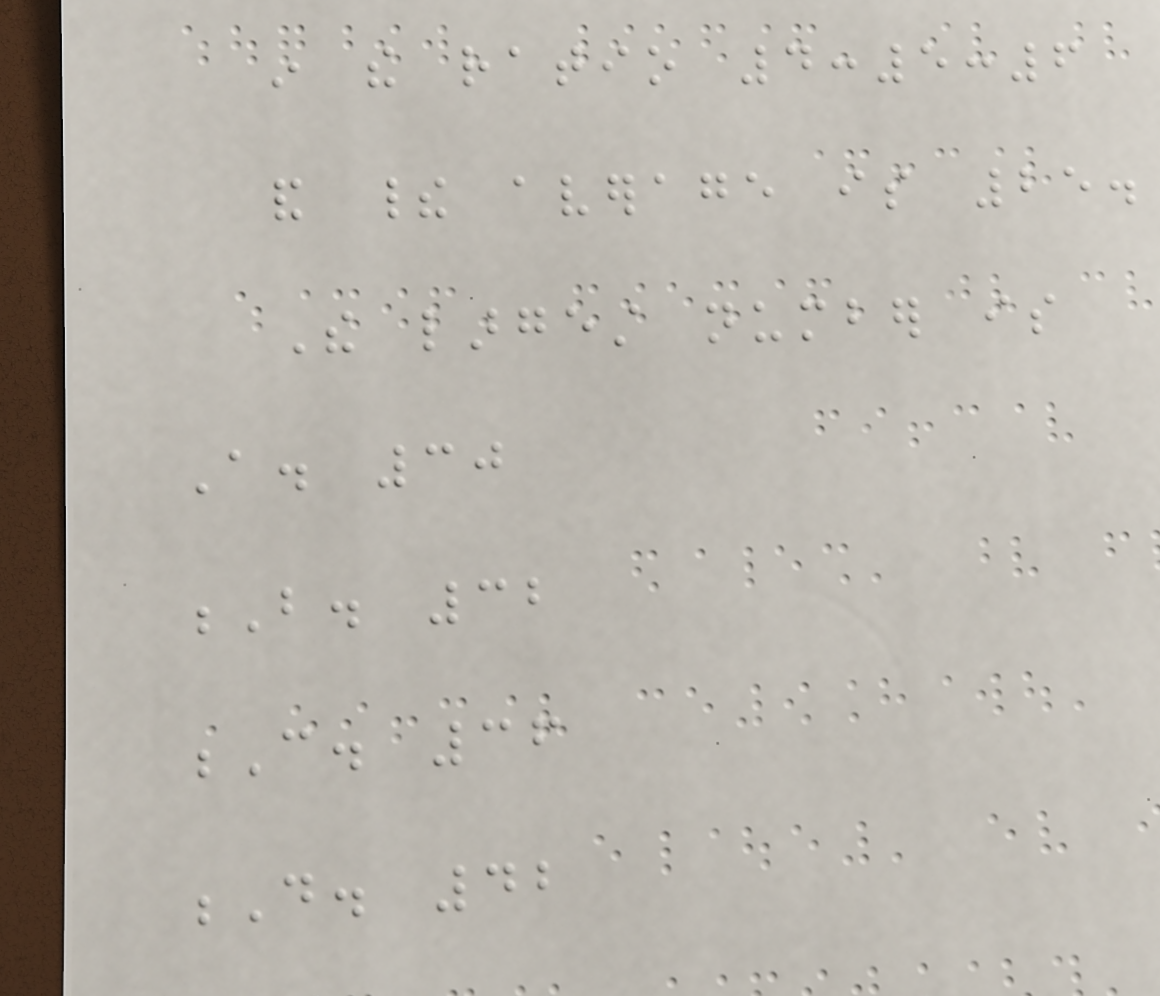in the ratio 4:5:6
and their average is 25.
The largest number is
A. 30
B. 32
C. 36
D. 42
